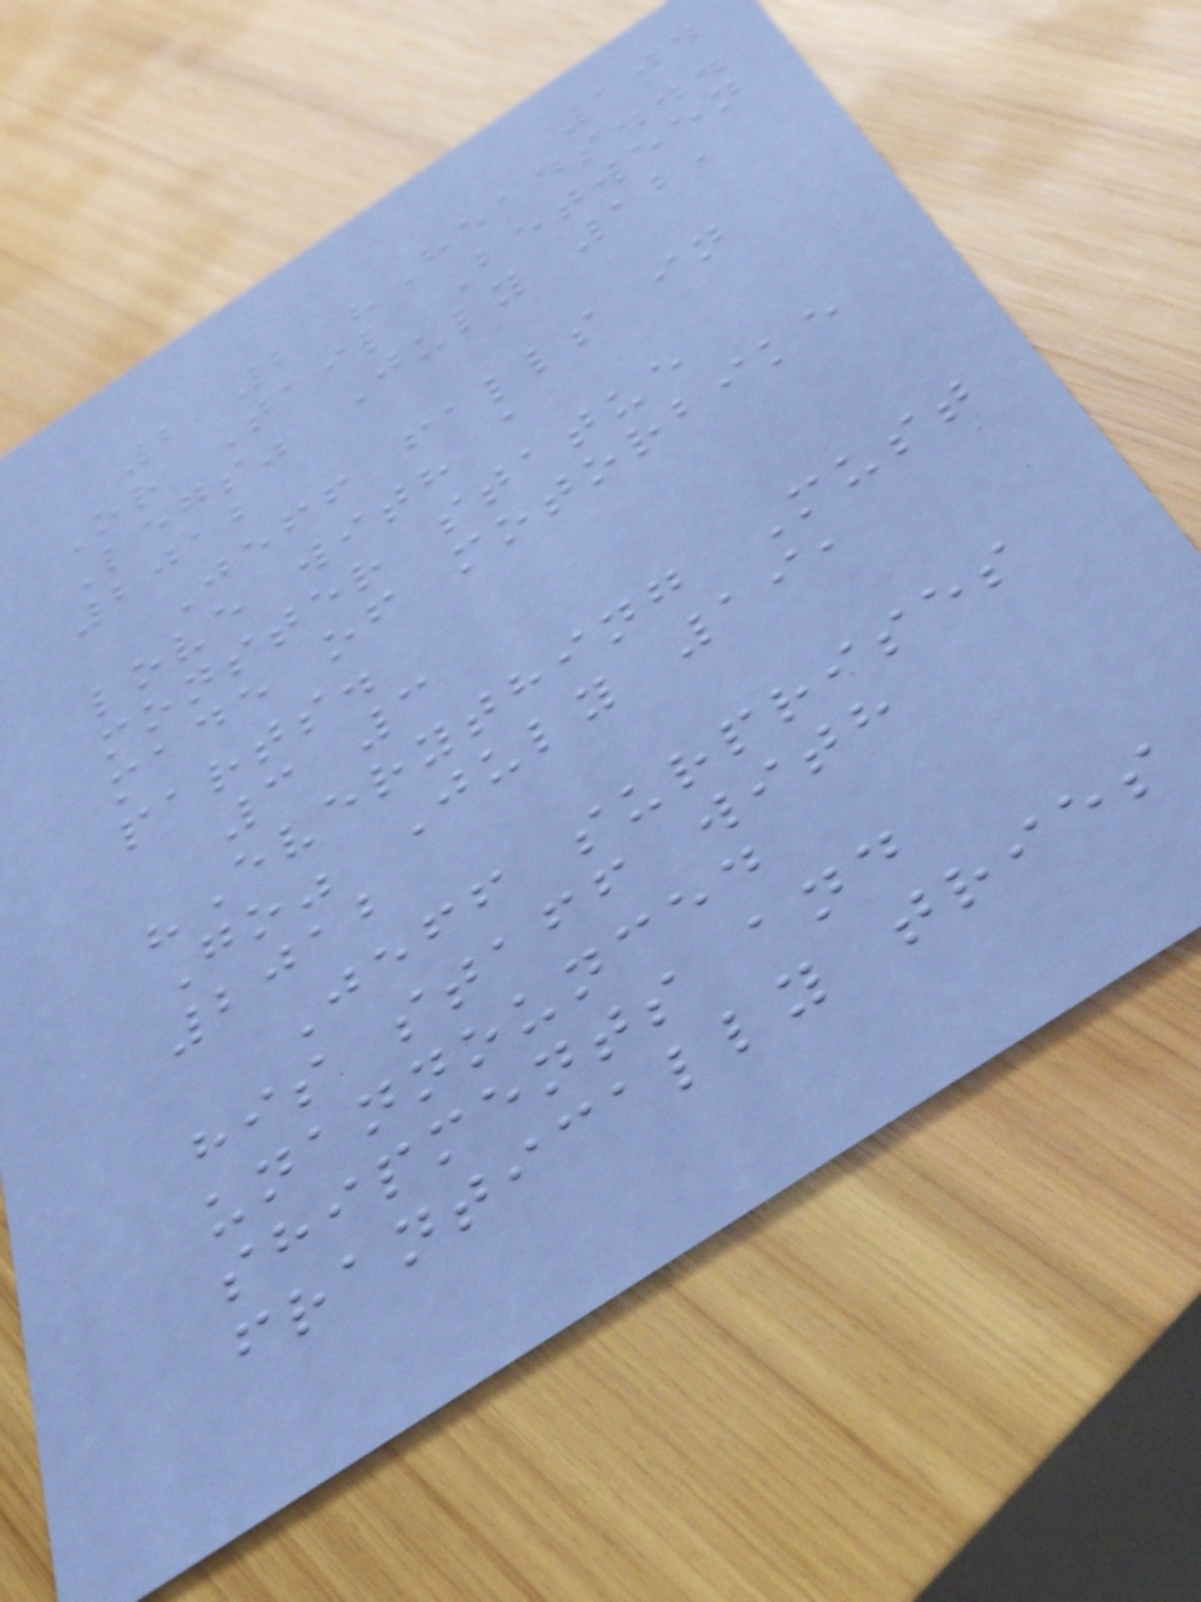104
2 2 "Heads...
Or Tail Between
Legs" July 12,
2012
Jeff falls in
love with a
monster statue
made of motorbike
parts.
3 3
"Everything Must
Go" July 19,
2012
Jeff surprises
his staff with
unannounced
shipments and
frantically tries
